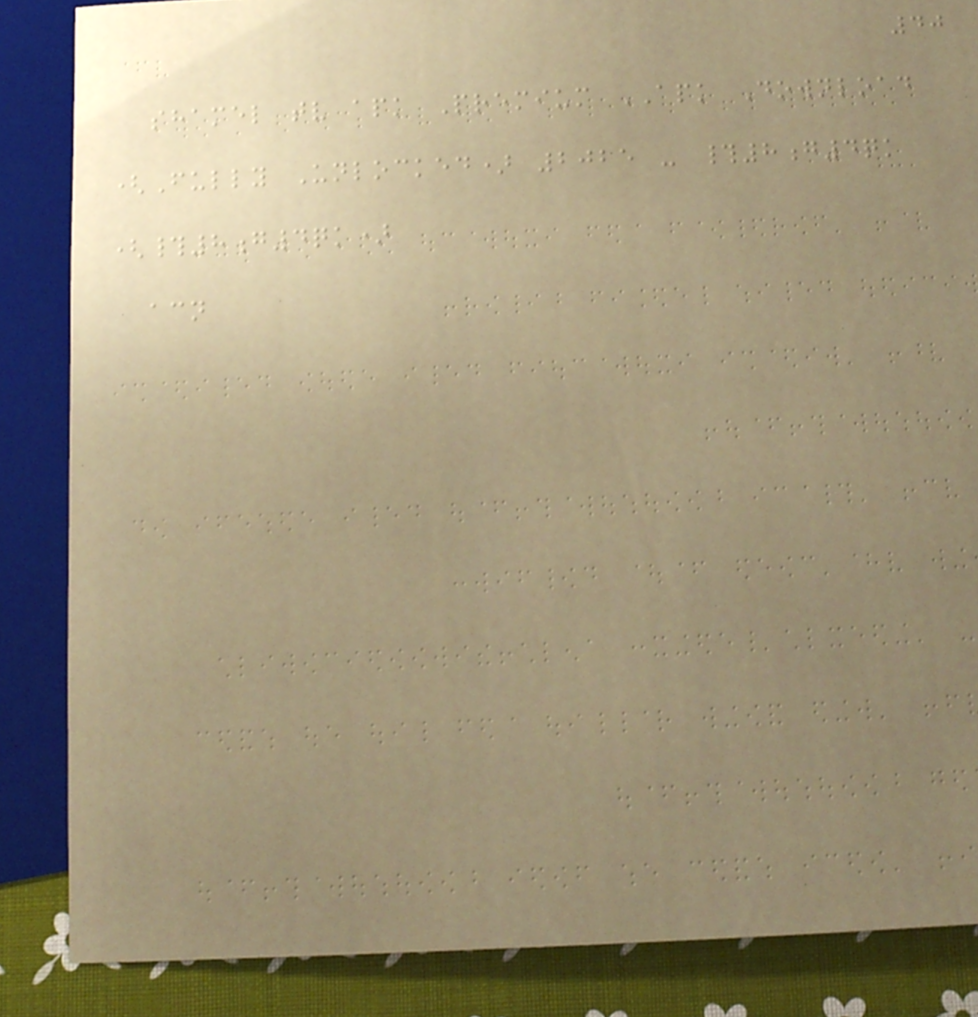40
shamel tv apk Premium APK Download
(Fully Unlocked) 2025 - #8g4qk
(#8g4qk)
acn
